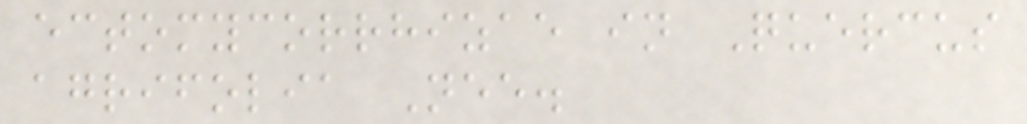ectomycorrhizae in Quercus
agrifolia Nee.
